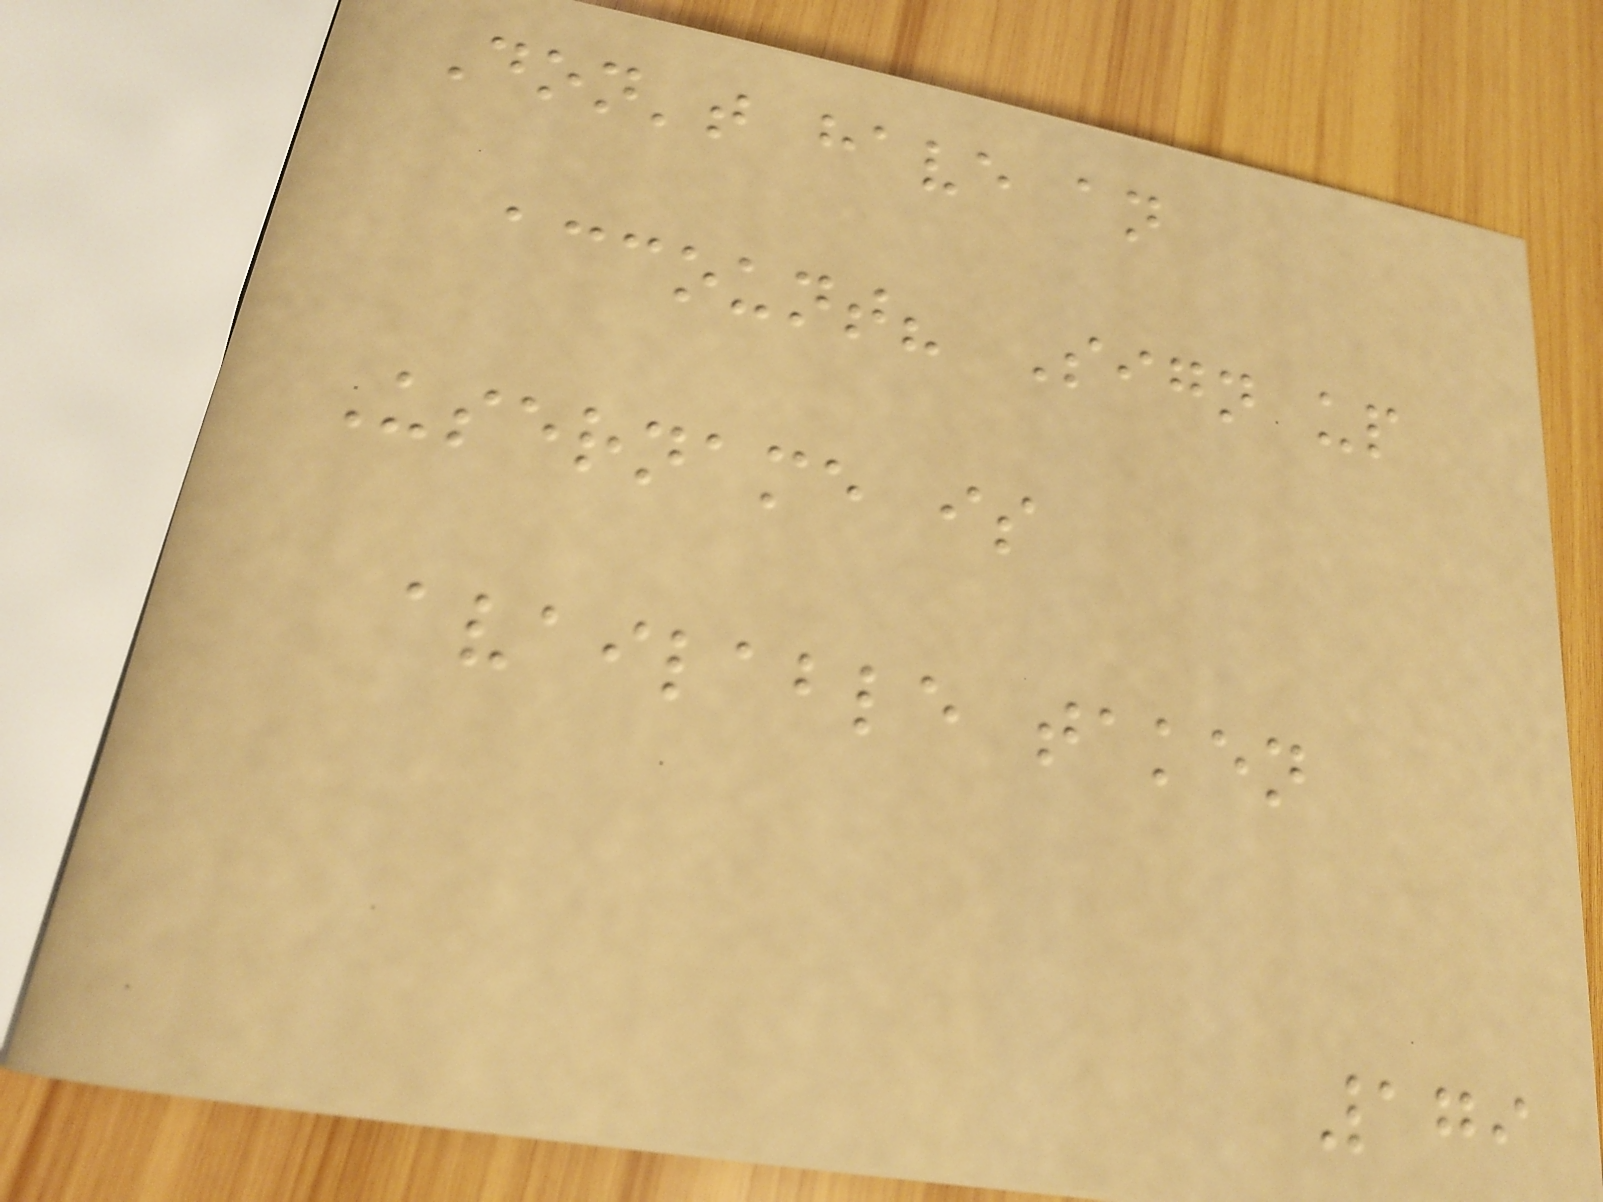Don't have an
account? Sign up
Username is
available taken
179
